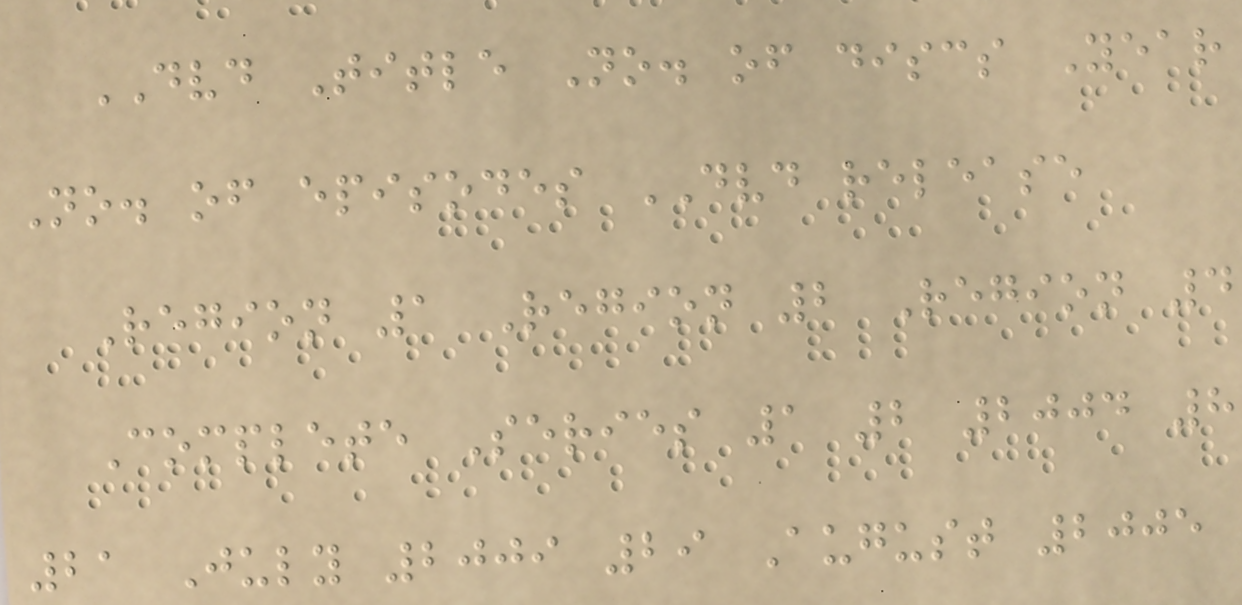DVD Title No. of discs Year
No. of episodes DVD release
Region 1 Region 2 Region 4
Complete Series 1 2 2004 8
21 July 2009 29 August 2005
